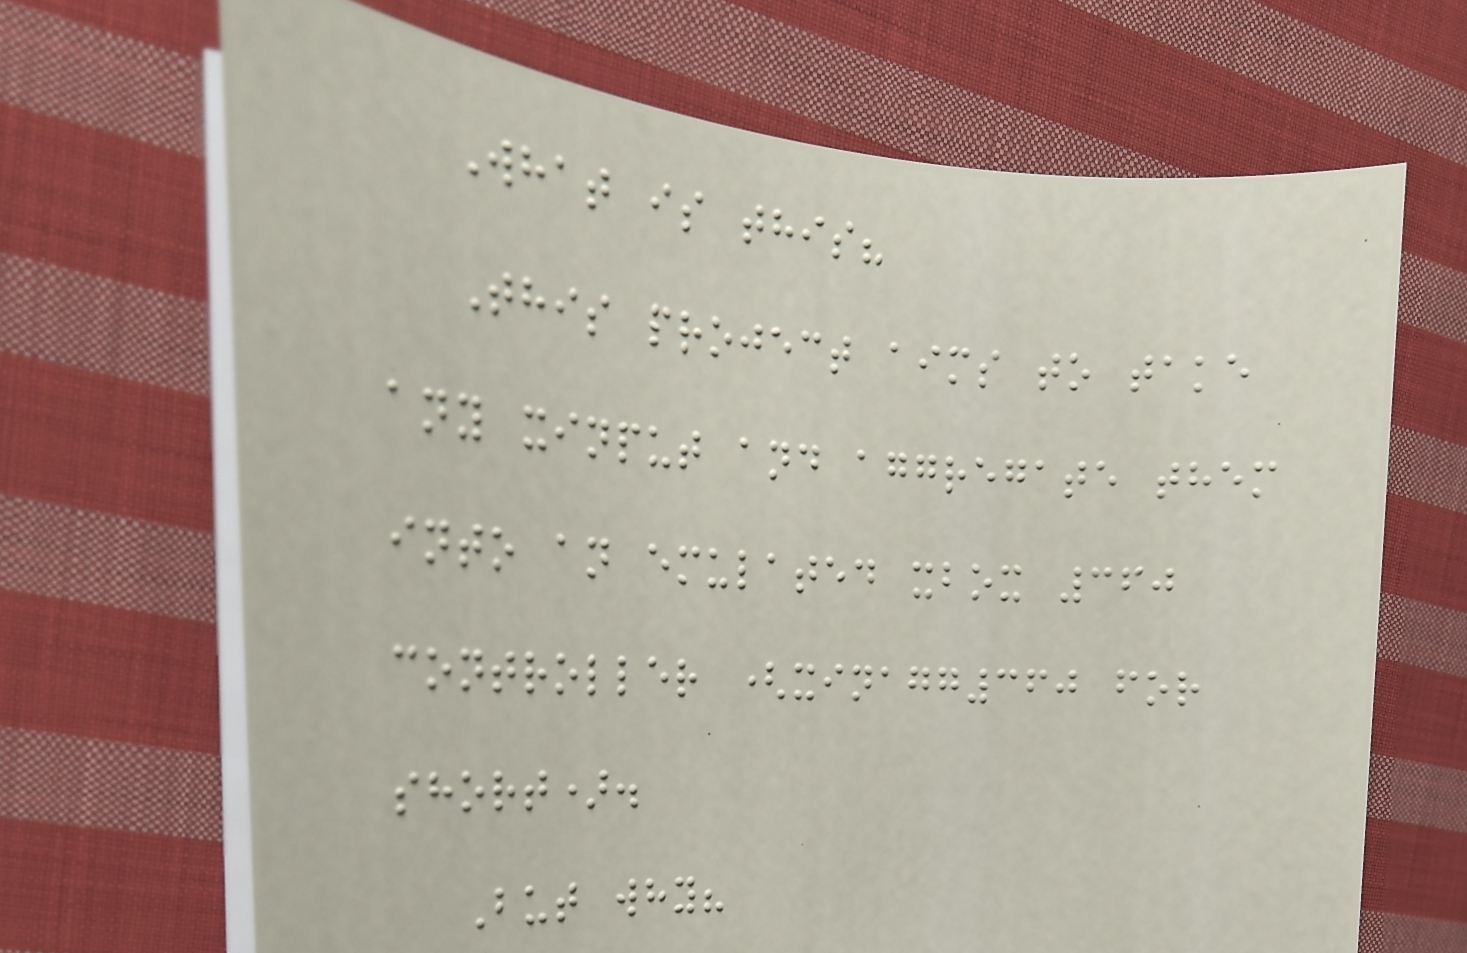What is this?
This project aims to take
any xinput and aggregate them
into an emulated xbox 360
controller (xinagg360 for
short).
But why?
